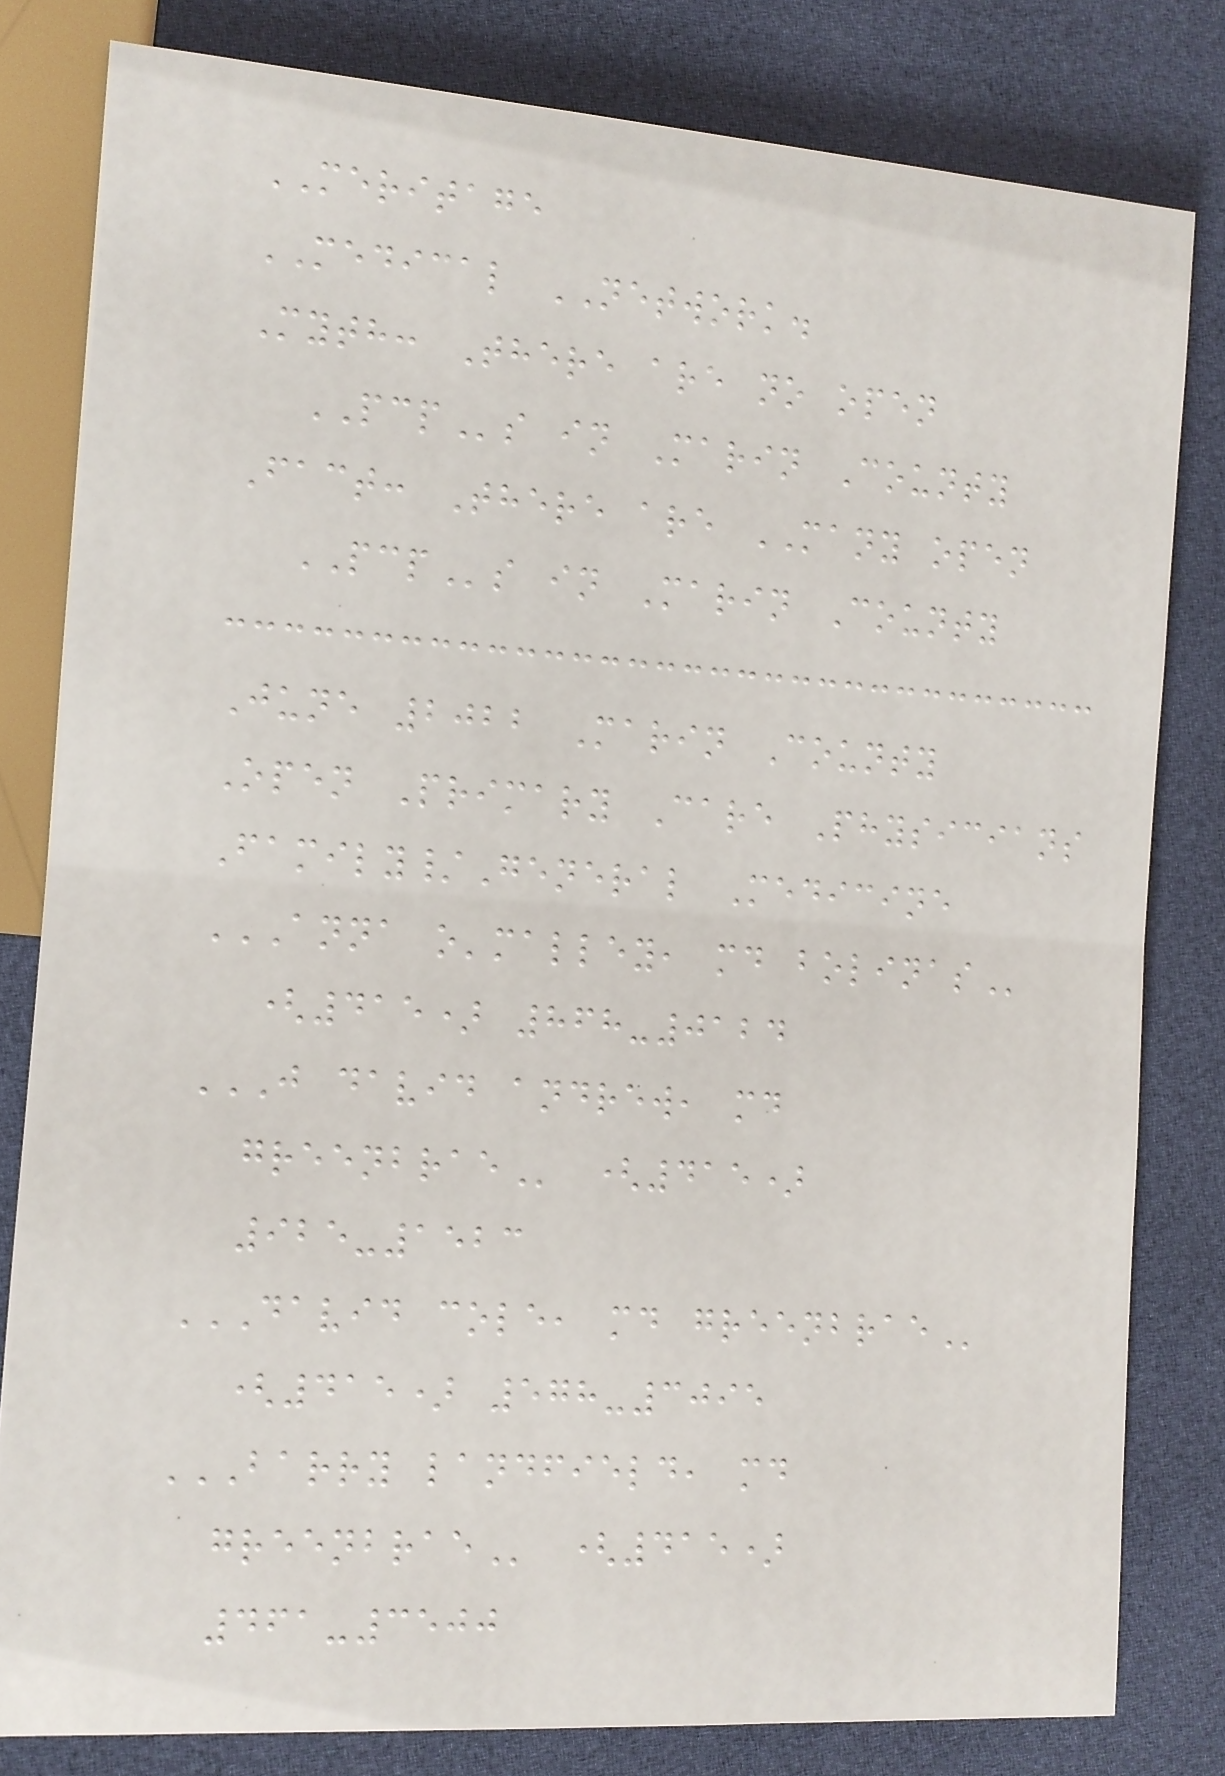MERITAGE
MEDICAL NETWORK.
Myth: There are no open
PCPs in Marin County
Fact: There are MANY open
PCPs in Marin County
June 2022 Marin County
Open Primary Care Physicians
Family/General Medicine
ANNA O'MALLEY, MD BOLINAS
(415) 868-0124
J DAVID ANDREW, MD
GREENBRAE (415)
925-1523
DAVID COLE, MD GREENBRAE
(415) 578-3095
BARRY LANDFIELD, MD
GREENBRAE (415)
461-3500
